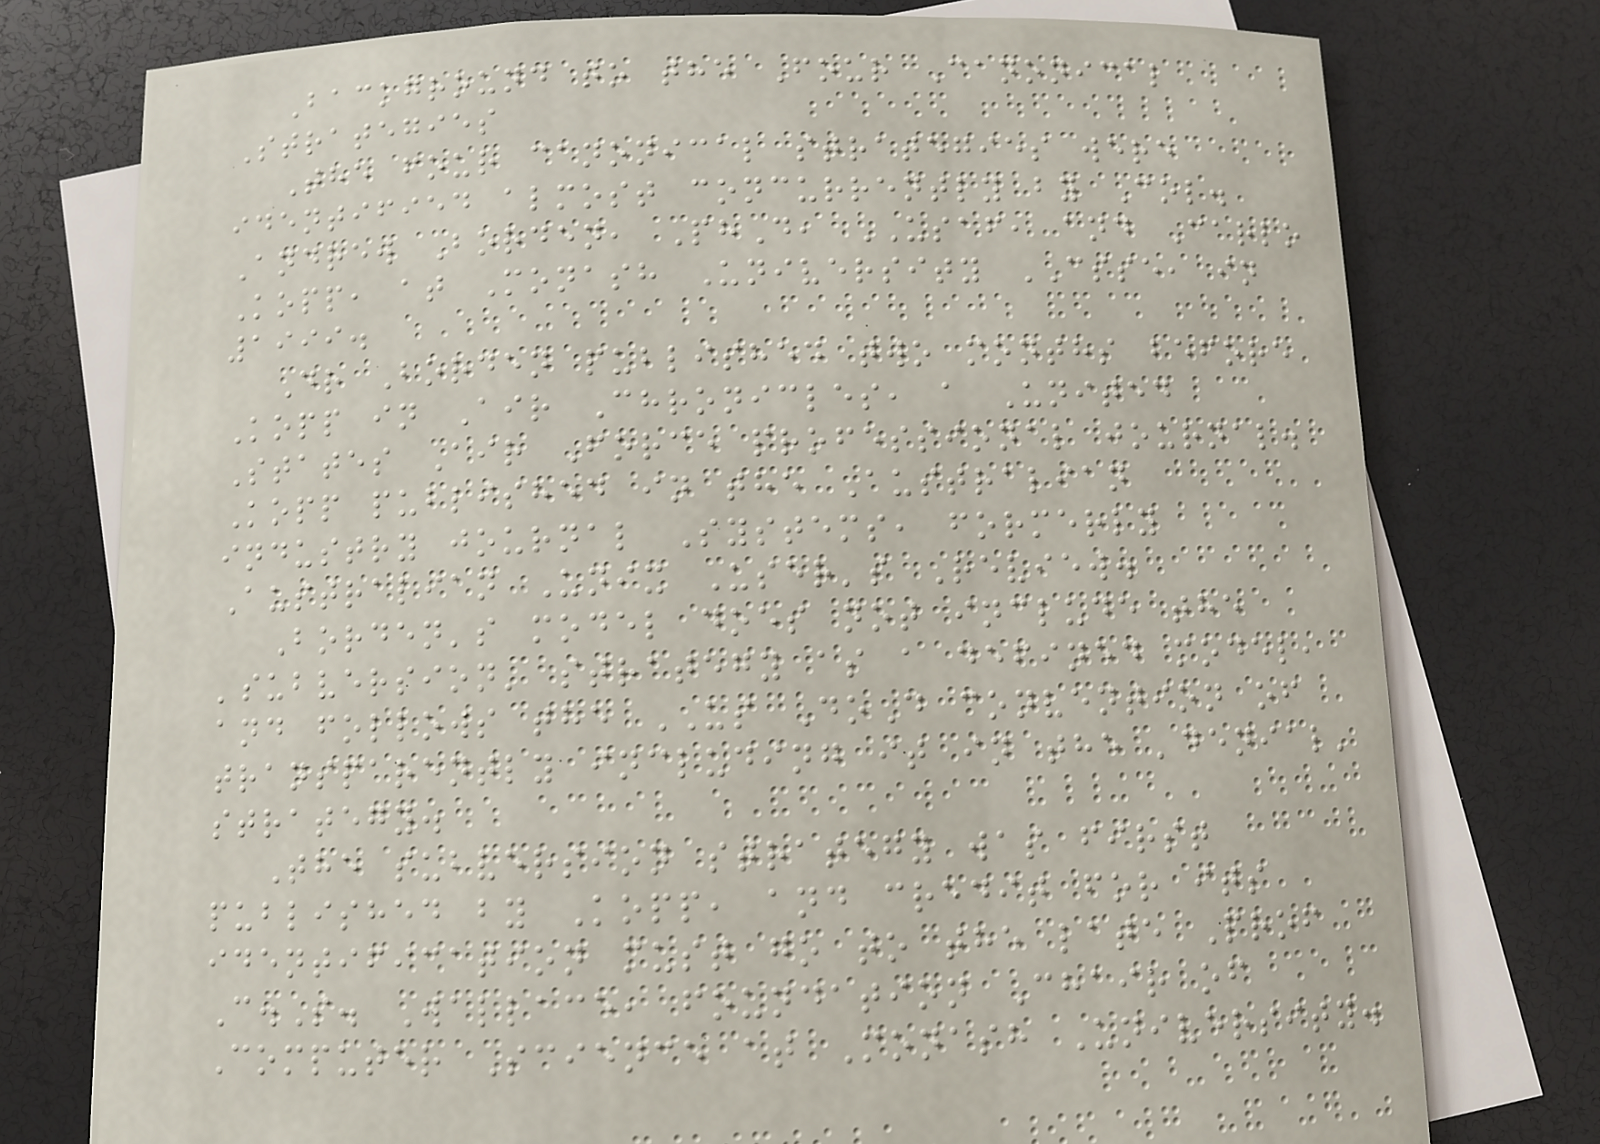Background to the Four Canonical
Strategies
The four canonical strategies were
identified almost concurrently by Col.
Andrew Borden, PhD, USAF, and Carlo
Kopp, at Monash University CSSE, in
1999.
Dr Borden published two months before
Kopp in Air Chronicles, a United
States Air Force professional journal.
Kopp published in the Australian
industry journal Systems, formerly
Australian Unix User's Review.
Borden's model does not include the
'subversion' strategy as a defined model,
and follows the US DoD convention of
transparently including it in the 'denial'
strategy.
The subversion strategy was first
published by Kopp, and credit for its
identification must go to the late Prof
C.S. Wallace, foundation Chair of
Computer Science at Monash University.
